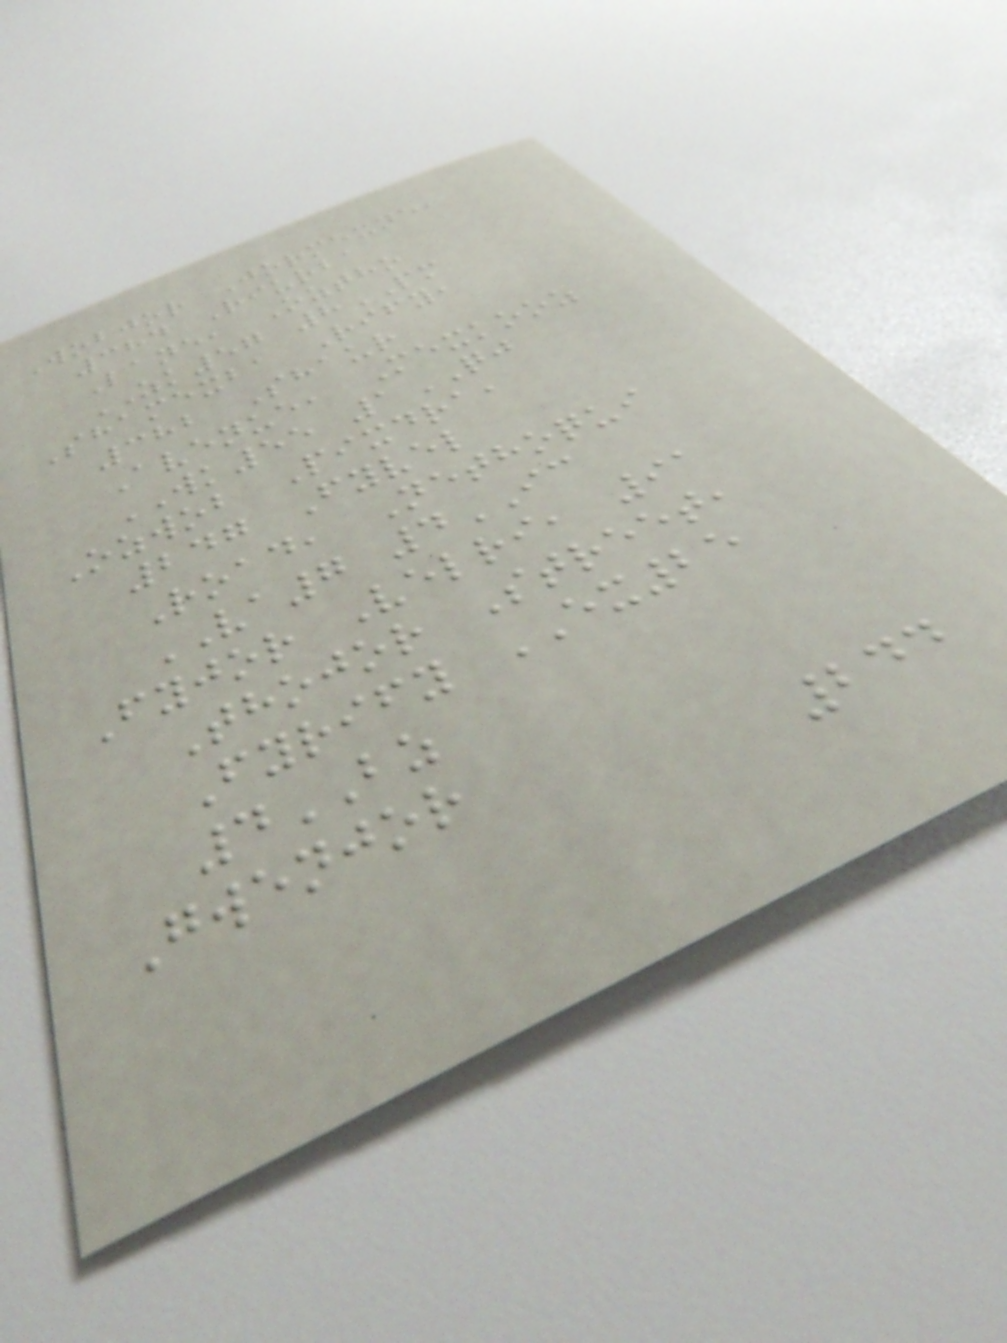Wobjor Jormexne,
384 Riurba
Lane, Oztho
ZK57 8PM
Shamexba Rify,
382 Shaur
Avenue, Mexkooz
WK55 1QJ
Ozwob Pixdra,
247 Fyvel
Road, Nethoqui
VA7 4IC
Fyjor Velri, 91
Thojor Street,
Fyrify EX25
4BZ
Gwenjor
244
